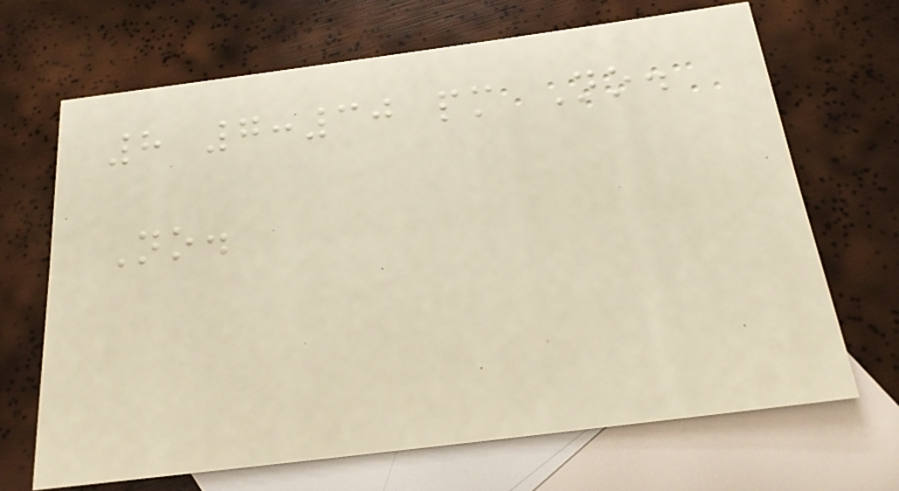8 7:30 pm No.
No.
